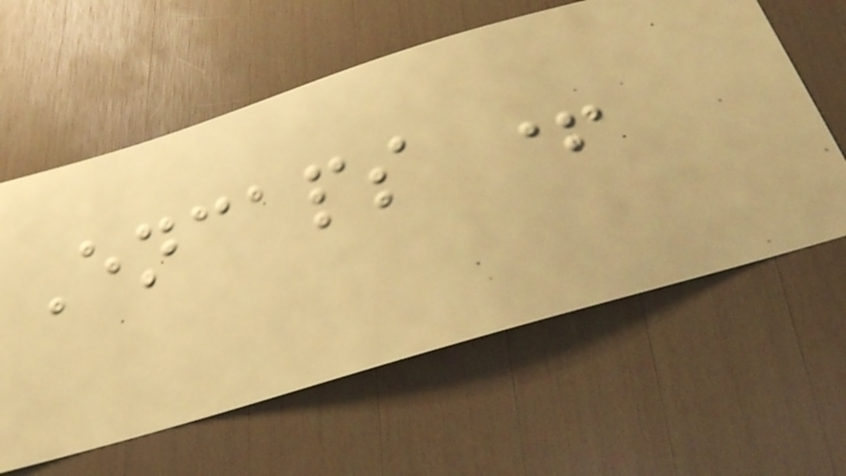Encaps +
